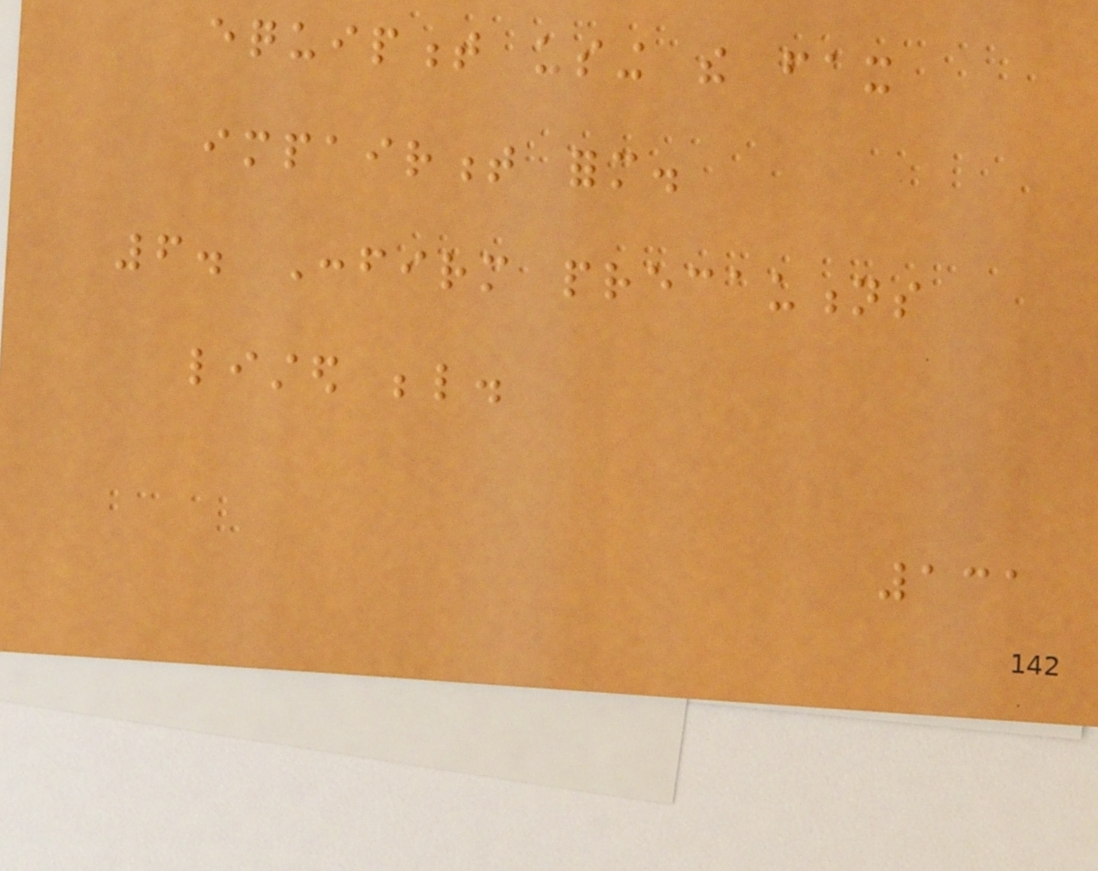equipment using the fax
impairment form.
6. Confirm precautions
listed below.
131
